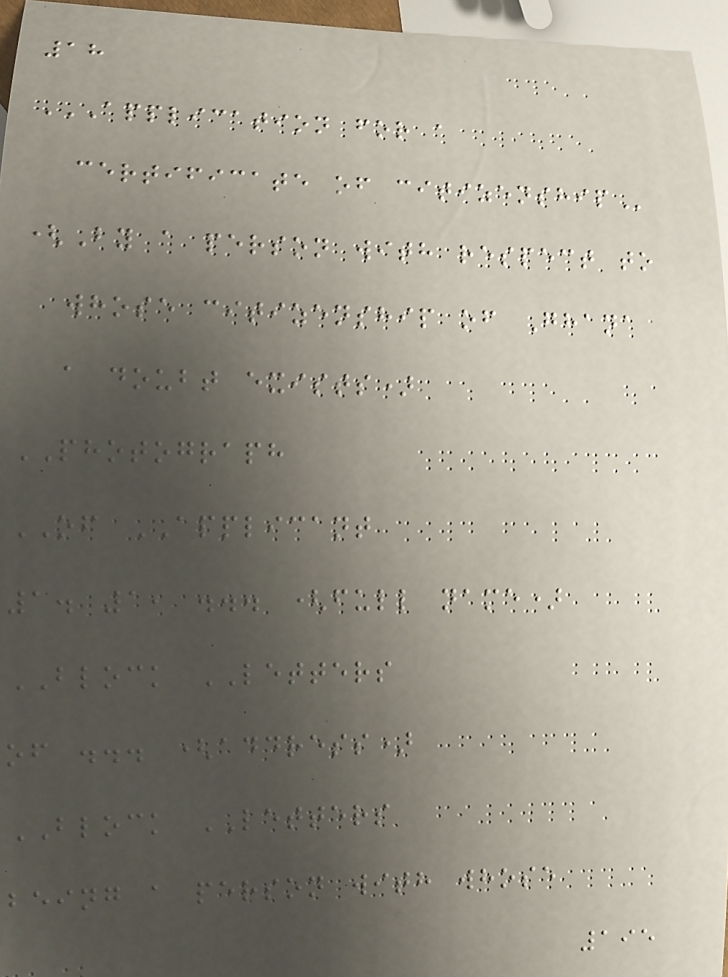18
APPLICATION FOR A
CERTIFICATE OF CITIZENSHIP
(By a person with respect to
whose citizenship of Ghana
a doubt exists)
PHOTOGRAPH
OF APPLICANT
1. 1, ... (full name)
BLOCK LETTERS
of ... (address)
BLOCK LETTERS
being a person with whose
195
